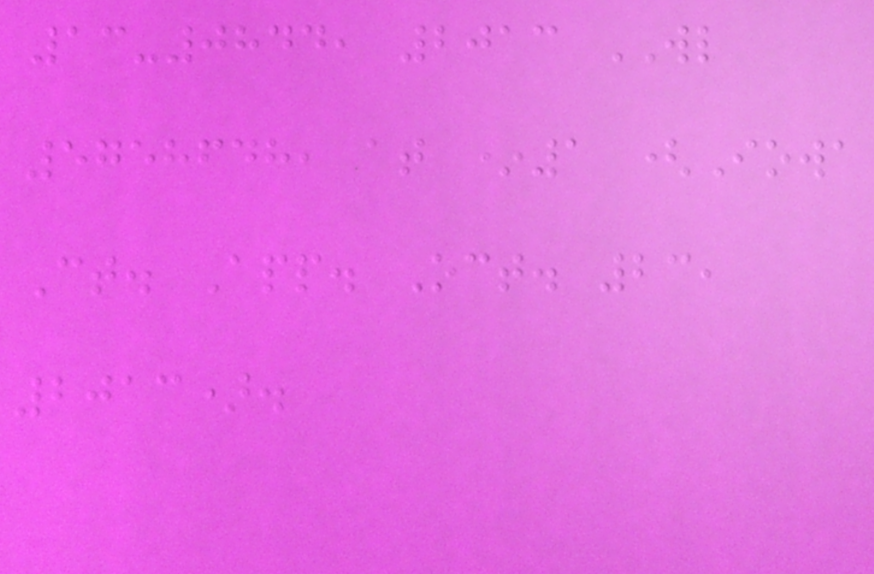13-0844, 2013 WL
5758648, at *1 (Iowa
Ct. App. Oct. 23,
2013).
